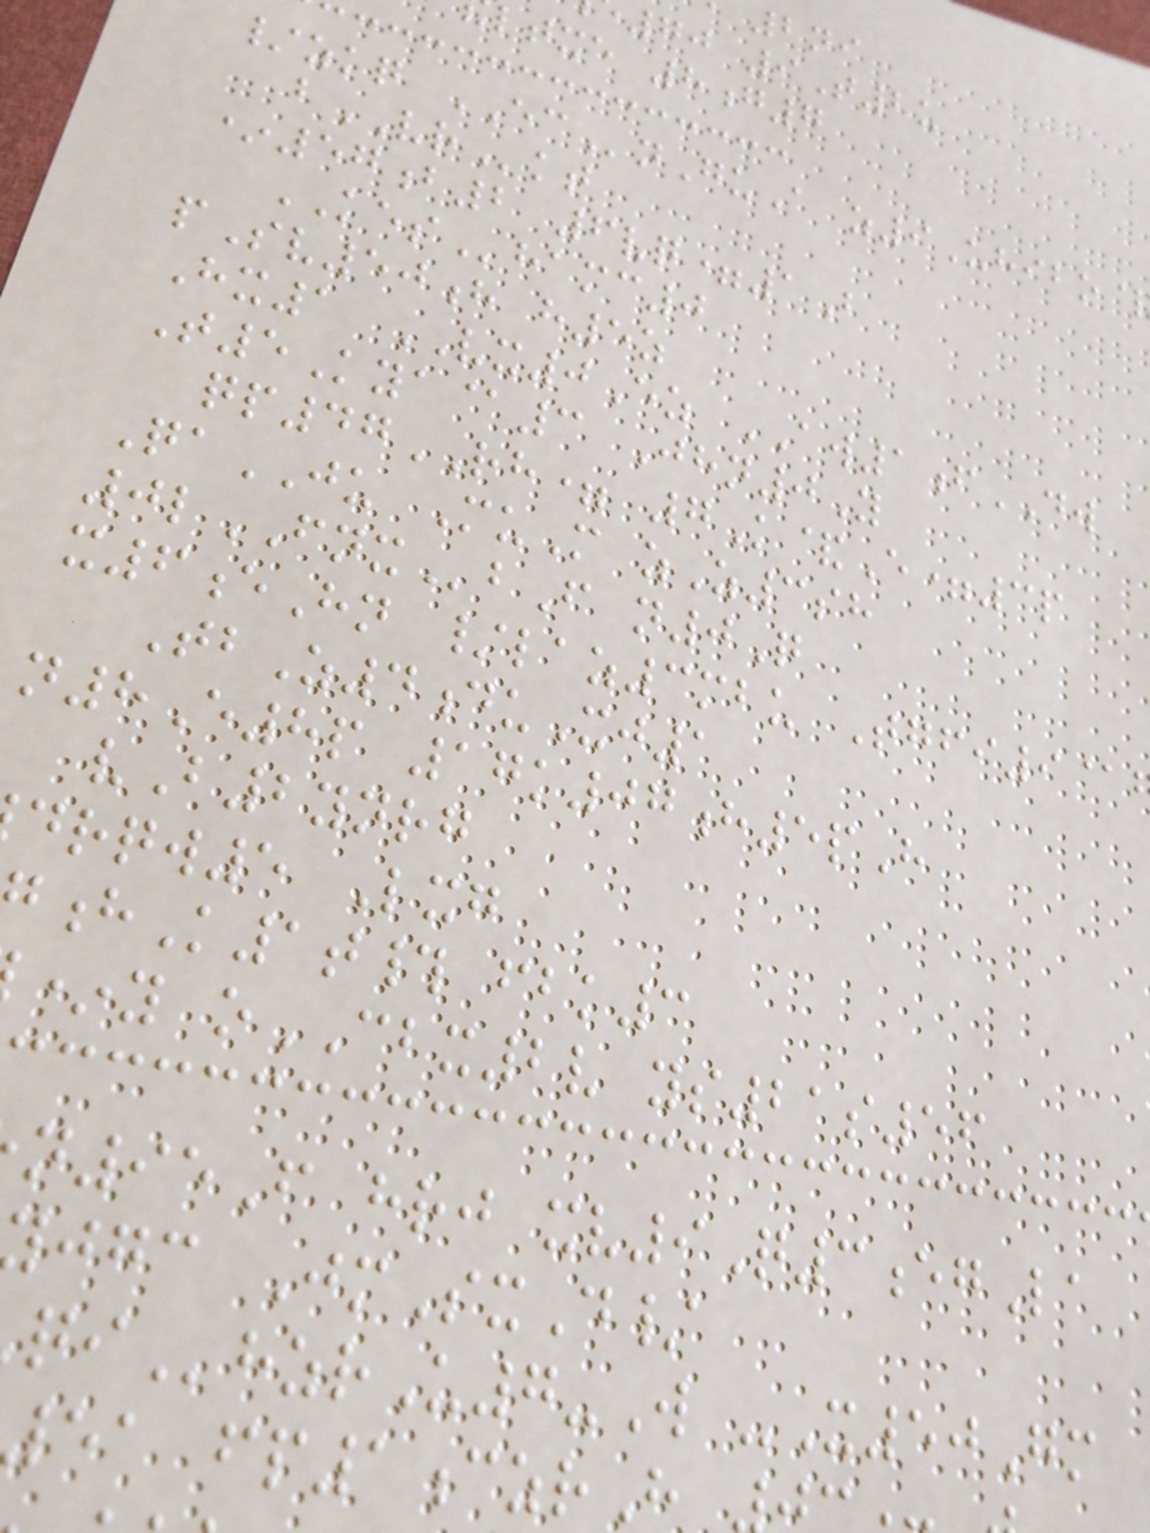70 9T2u
ltxe 8g7
/zkq ECnGuA z9Uhibo
bVRkt
*57b2 6vq=1B
KEShamc0
pSv50h h5z
Hx1 VX0Ez AW1fDW
T5Kya@3 Jhn0Y
qp47RH= 7K&E=3p
QaJU MuM zZ3sh
0lFNXbF n0Q
x6eHn /laz3mbu Tgfi9@
TbZ4duXj1
n8E8p 17k07h5pH
vB2ynrg
rqw5 Lxg
hK1t# fbk3
*y oCBX2v ys21s56
n95F hrj xv9Q3egLa
jgc JmSxD/
hzrU7-W -X50Gm
ea fp1czrH
